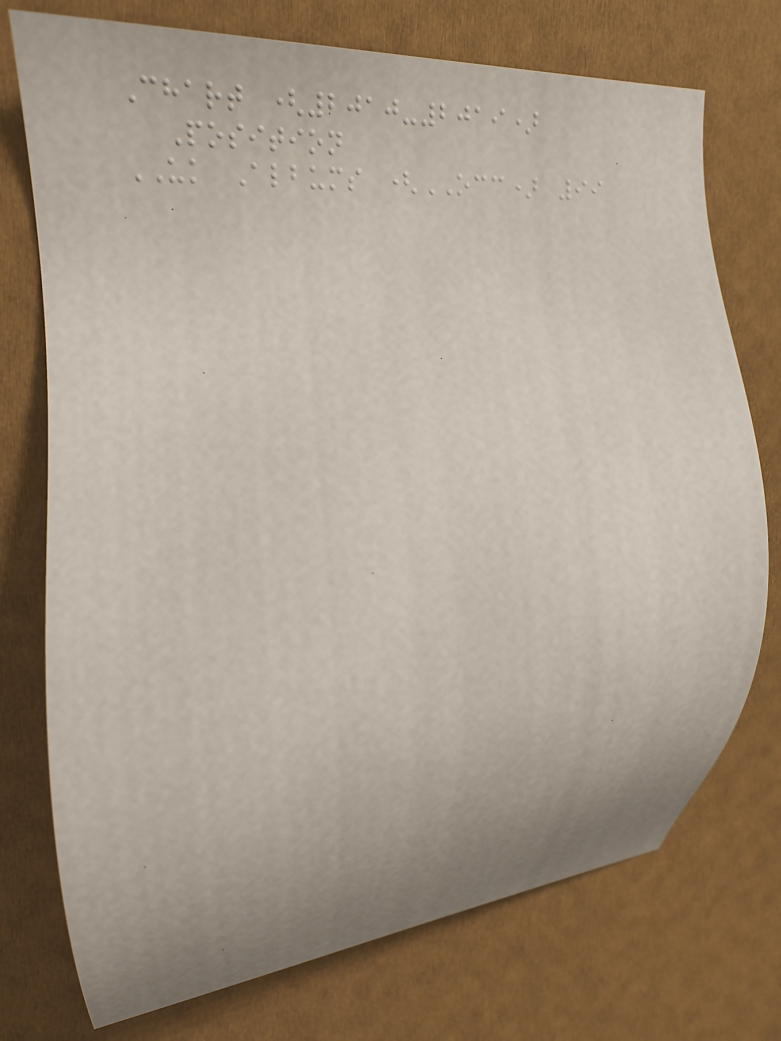Chart (2010-2019)
Position
UK Albums (OCC) 99
